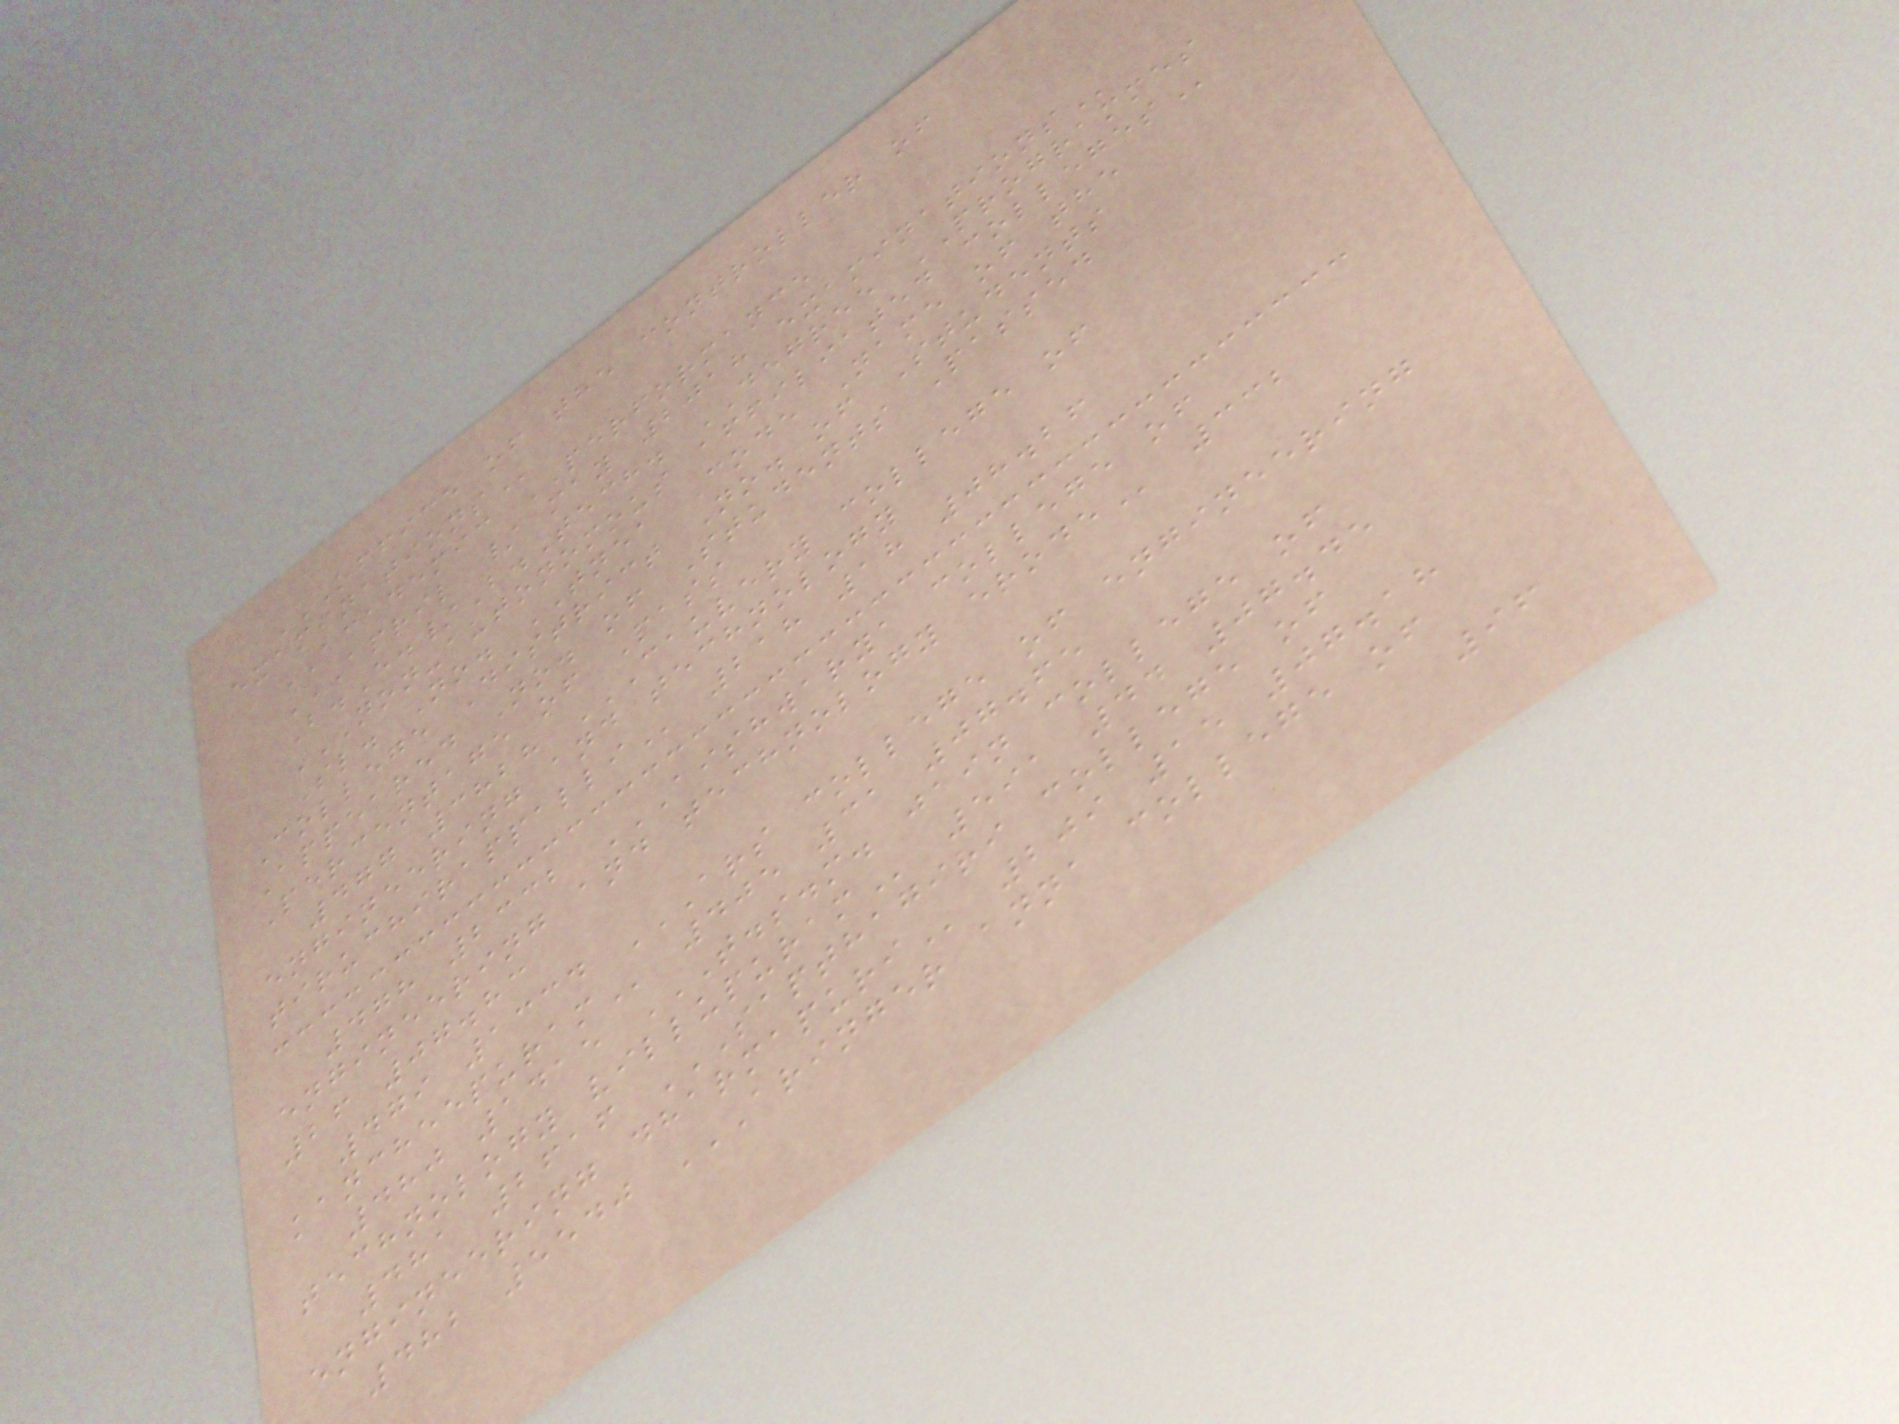OFFICE OF THE CONTROLLER OF
EXAMINATIONS
ACADEMIC PERFORMANCE
APRIL / MAY 2018 EXAMINATIONS
B.E./B.Tech. DEGREE PROGRAMMES
NON-AUTONOMOUS AFFILIATED COLLEGES
Sl. No. TNEA Code Name of the
College District No. of Students
Appeared No. of Students Passed
Percentage of Pass
477 3828 CAUVERY COLLEGE OF
ENGINEERING AND TECHNOLOGY
TIRUCHIRAPPALLI 218 18 08.26
478 2332 AISHWARYA COLLEGE OF
ENGINEERING AND TECHNOLOGY ERODE 332
26 07.83
479 1334 ARS COLLEGE OF ENGINEERING
KANCHEEPURAM 405 31 07.65
480 1415 T.S.M. JAIN COLLEGE OF
TECHNOLOGY VILLUPURAM 591 44 07.45
481 2616 SAPTHAGIRI COLLEGE OF
ENGINEERING DHARMAPURI 209 15 07.18
482 5540 ARINGER ANNA COLLEGE OF
96
